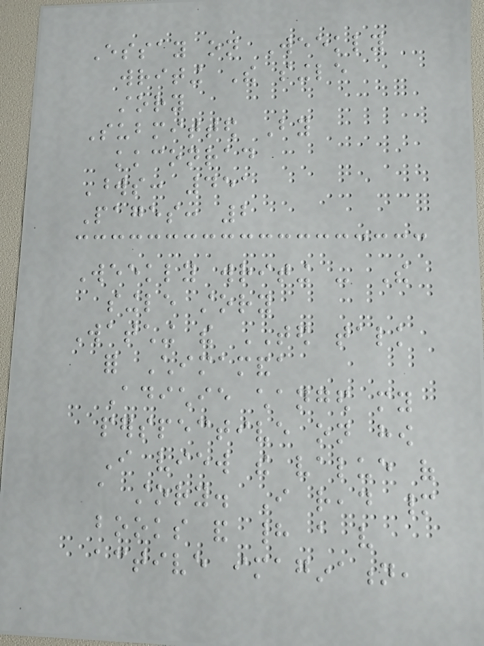Essay on Weekly
writing The single
story
Submitted By
kkconrad
Words: 451
Pages: 2
Weekly writing - The
single story
Watching the TED talk
for Chimamanda
Adichie changed my
perspective on how
I view the value of
a story. I read many
books and had a very
active imagination,
